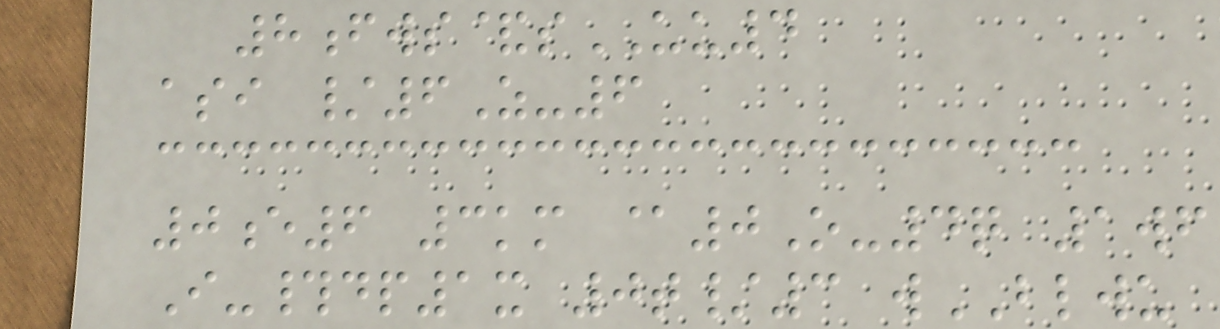8fws&sUU4
asi /6Z-6
0e6 3km @0O-4q 1wf
I-#dp1x 0t/3 wBLWU
